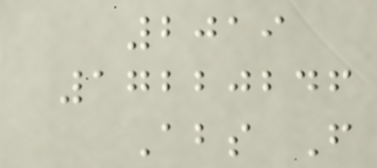2019
17220246
Abs F
